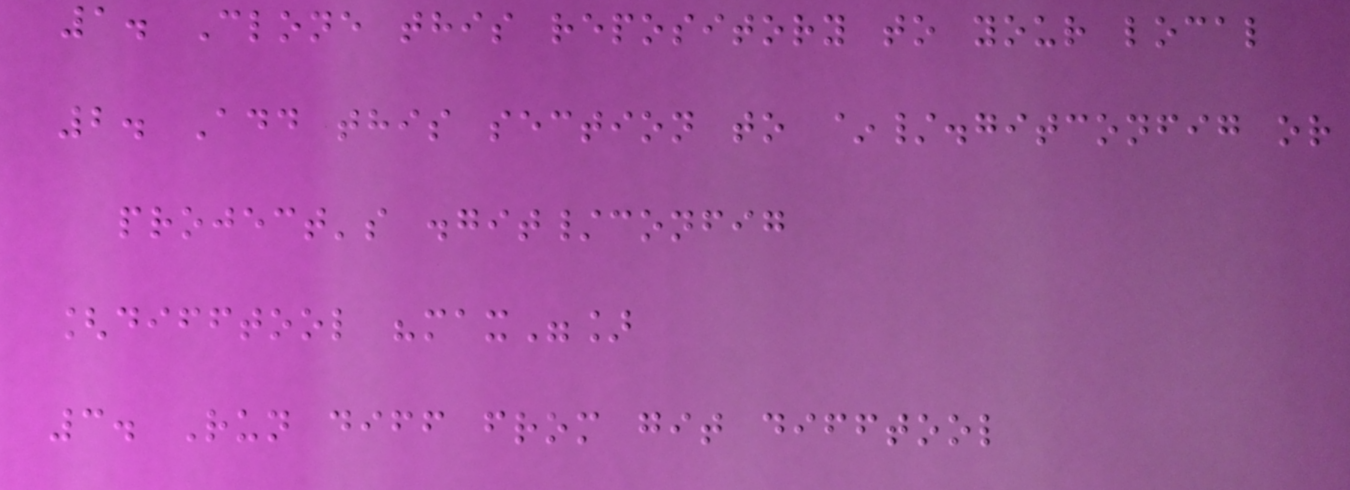1. Clone this repository to your local
2. Add this section to ~/.gitconfig or
project's .git/config
[difftool "max"]
3. Run diff from git difftool
